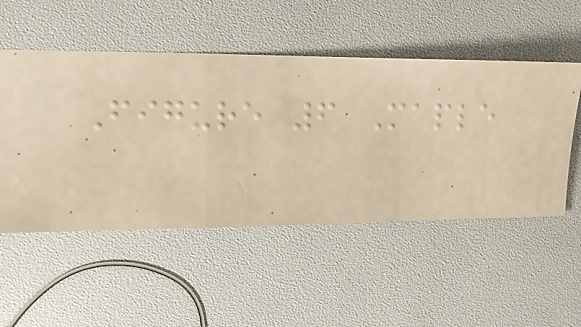Figure 6 Maple
